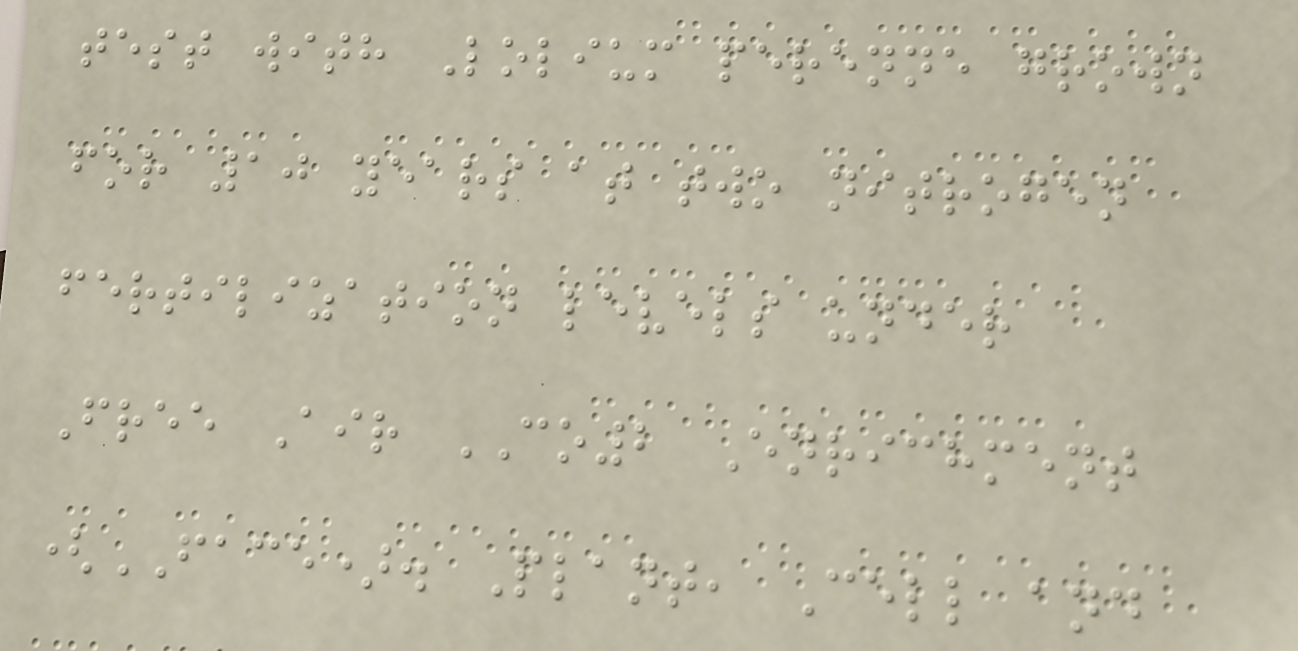test with Lolium perenne grown
for 10 years at two nitrogen
fertilization levels under
Free Air CO2 Enrichment
(FACE). Plant, Cell and
